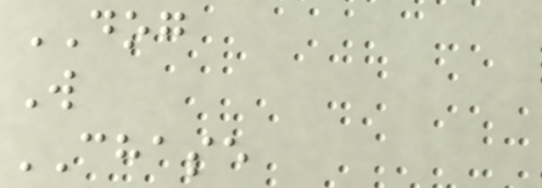DOG
W
CHASE
